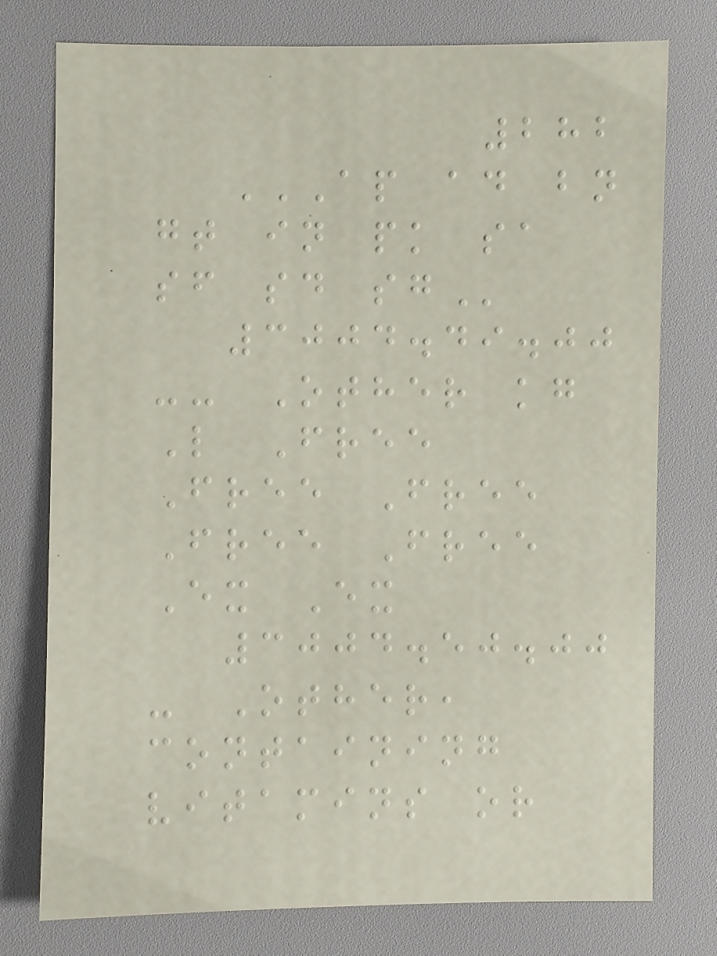282
AP AD BN
GT IN PK SA
SF SD SG
3004.49.00
-- Other kg
L Free
Free Free
Free Free
Ex Ex
3004.50.00
- Other,
containing
vitamins or
